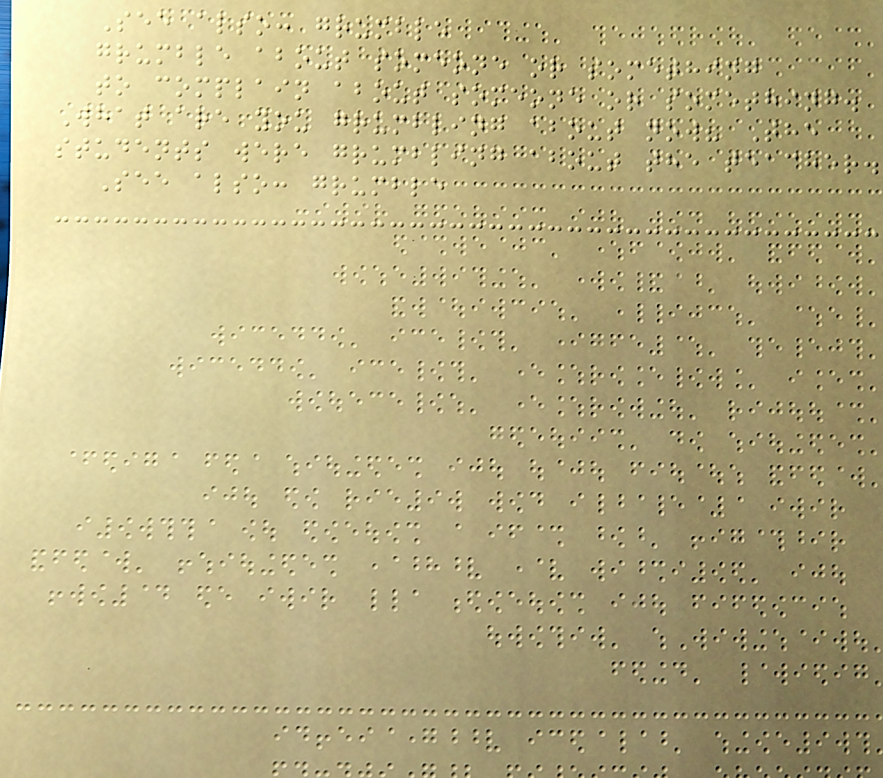See also: grumble
grumble about someone or something
to complain about someone or something.
What are you grumbling about now? The
students were grumbling about the teacher.
See also: grumble
